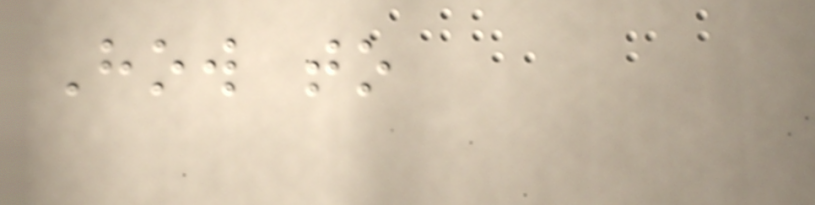How to
